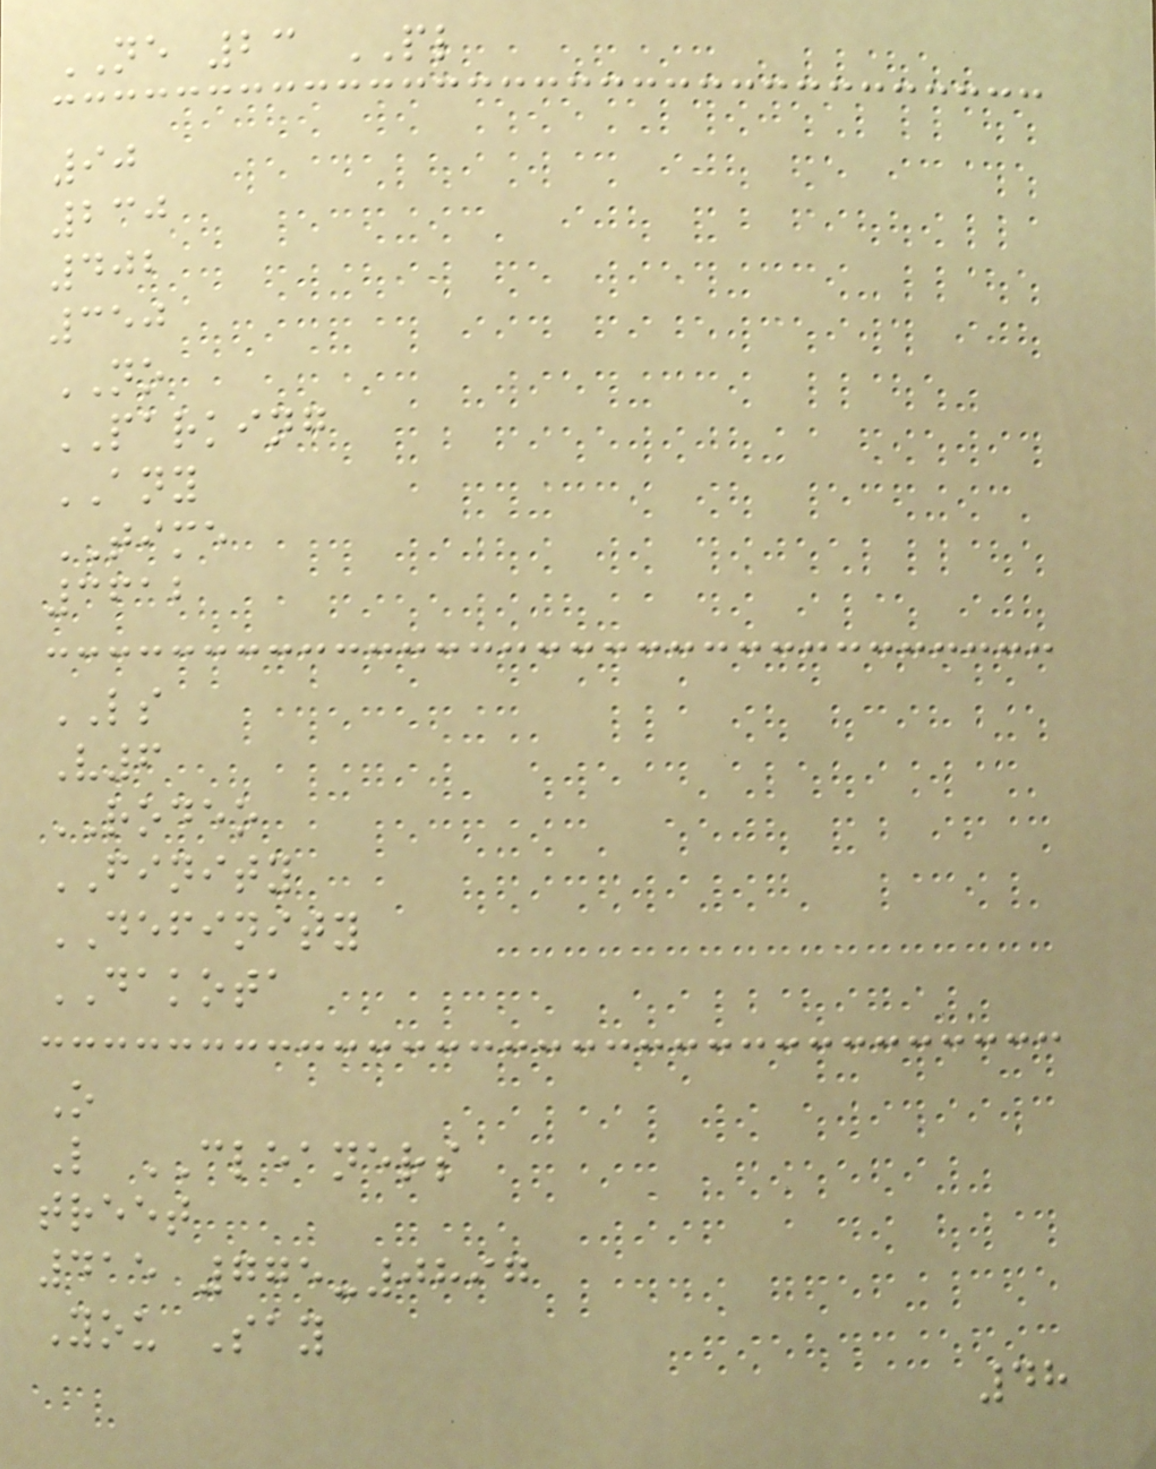NE 23 PL
90
230
402
350
NO
PARKING
ANY
TIME
3612
LS
V6
RODEO
FINITY
DEFINITY
DAKOTA
O
L CLEANERS
treet
415 775-0897
You Say
48
